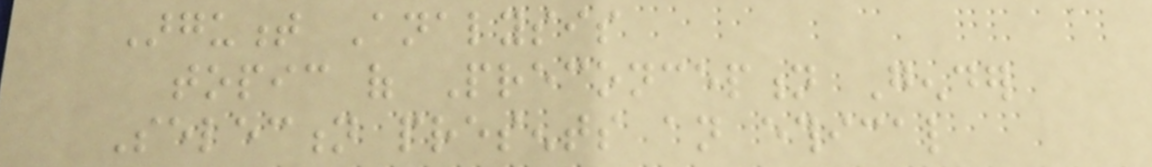Argument Analysis
topic of Preconception Gender
Selection presents an ethical
